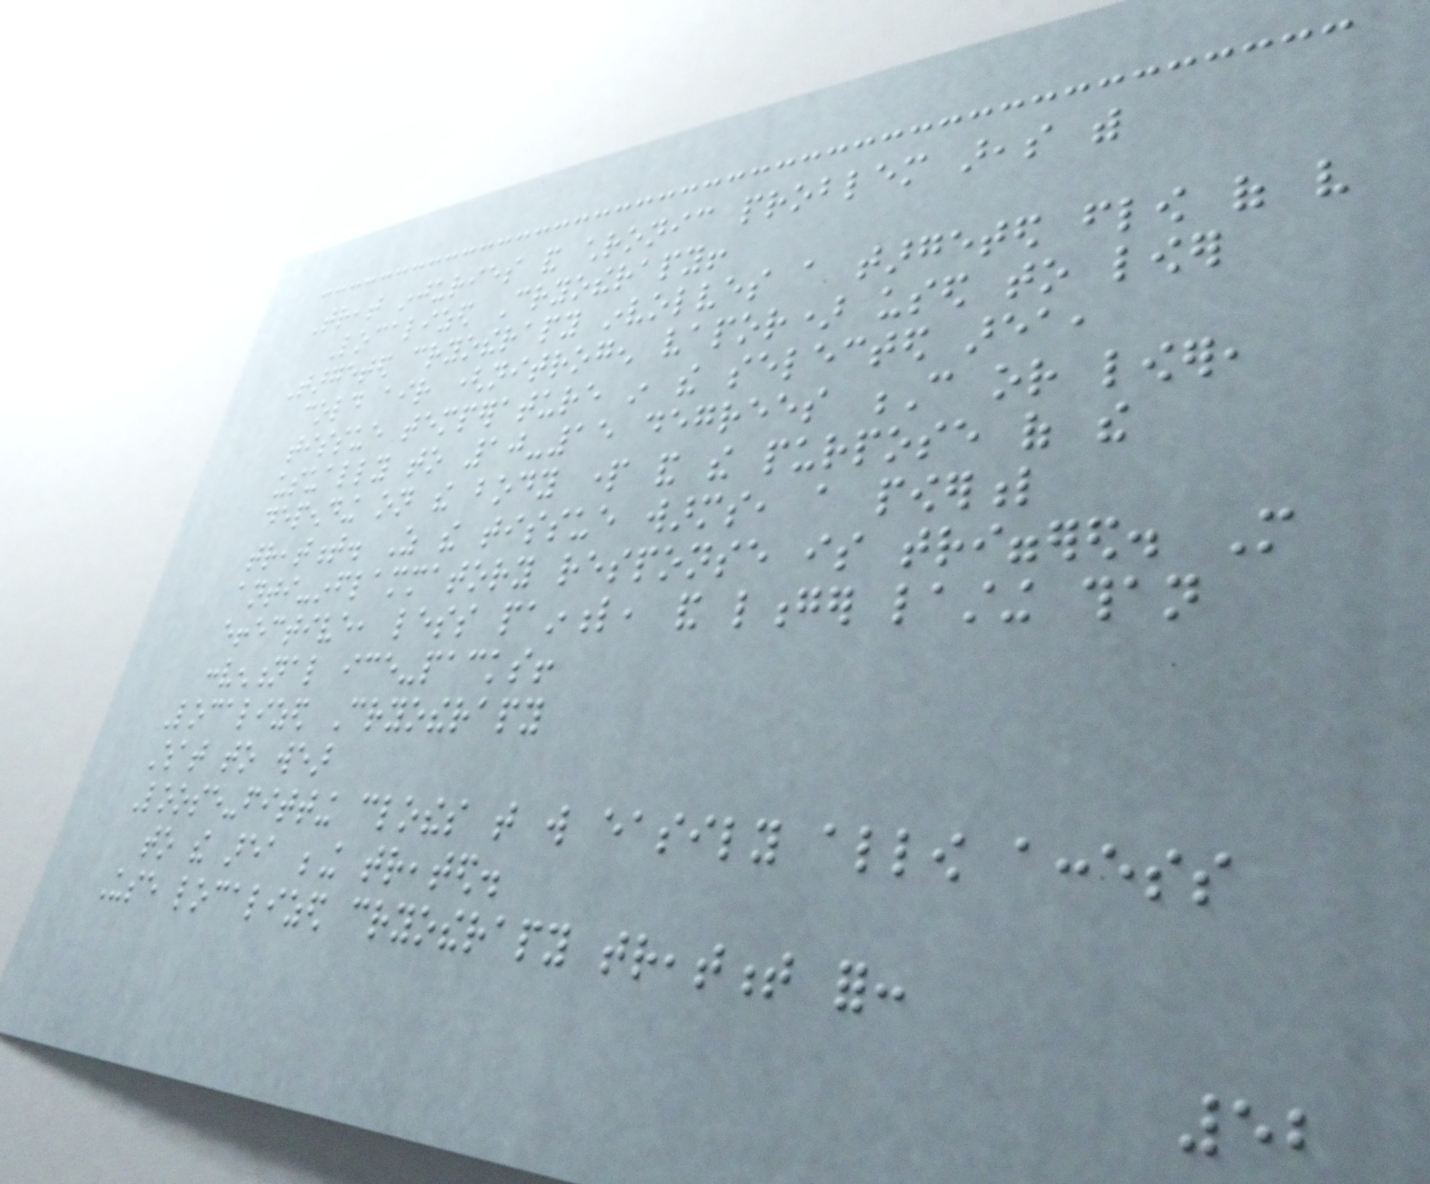Treat injuries and chronic problem areas with
Localized Cryotherapy!
Targeted cryotherapy involves a targeted flow of very
cold air (nitrogen vapor) used to lower
tissue temperature in the selected area,
usually to 10-15 degrees C or lower,
depending on the body part and the purpose of the
treatment. As the tissue warms, a powerful
anti-inflammatory response is triggered. More
effective, less painful, and longer lasting than
conventional ice-packs!
Localized Cryotherapy
What to wear
Loose-fitting clothes that will easily allow access
to the area being treated.
Use localized cryotherapy treatment for:
52
